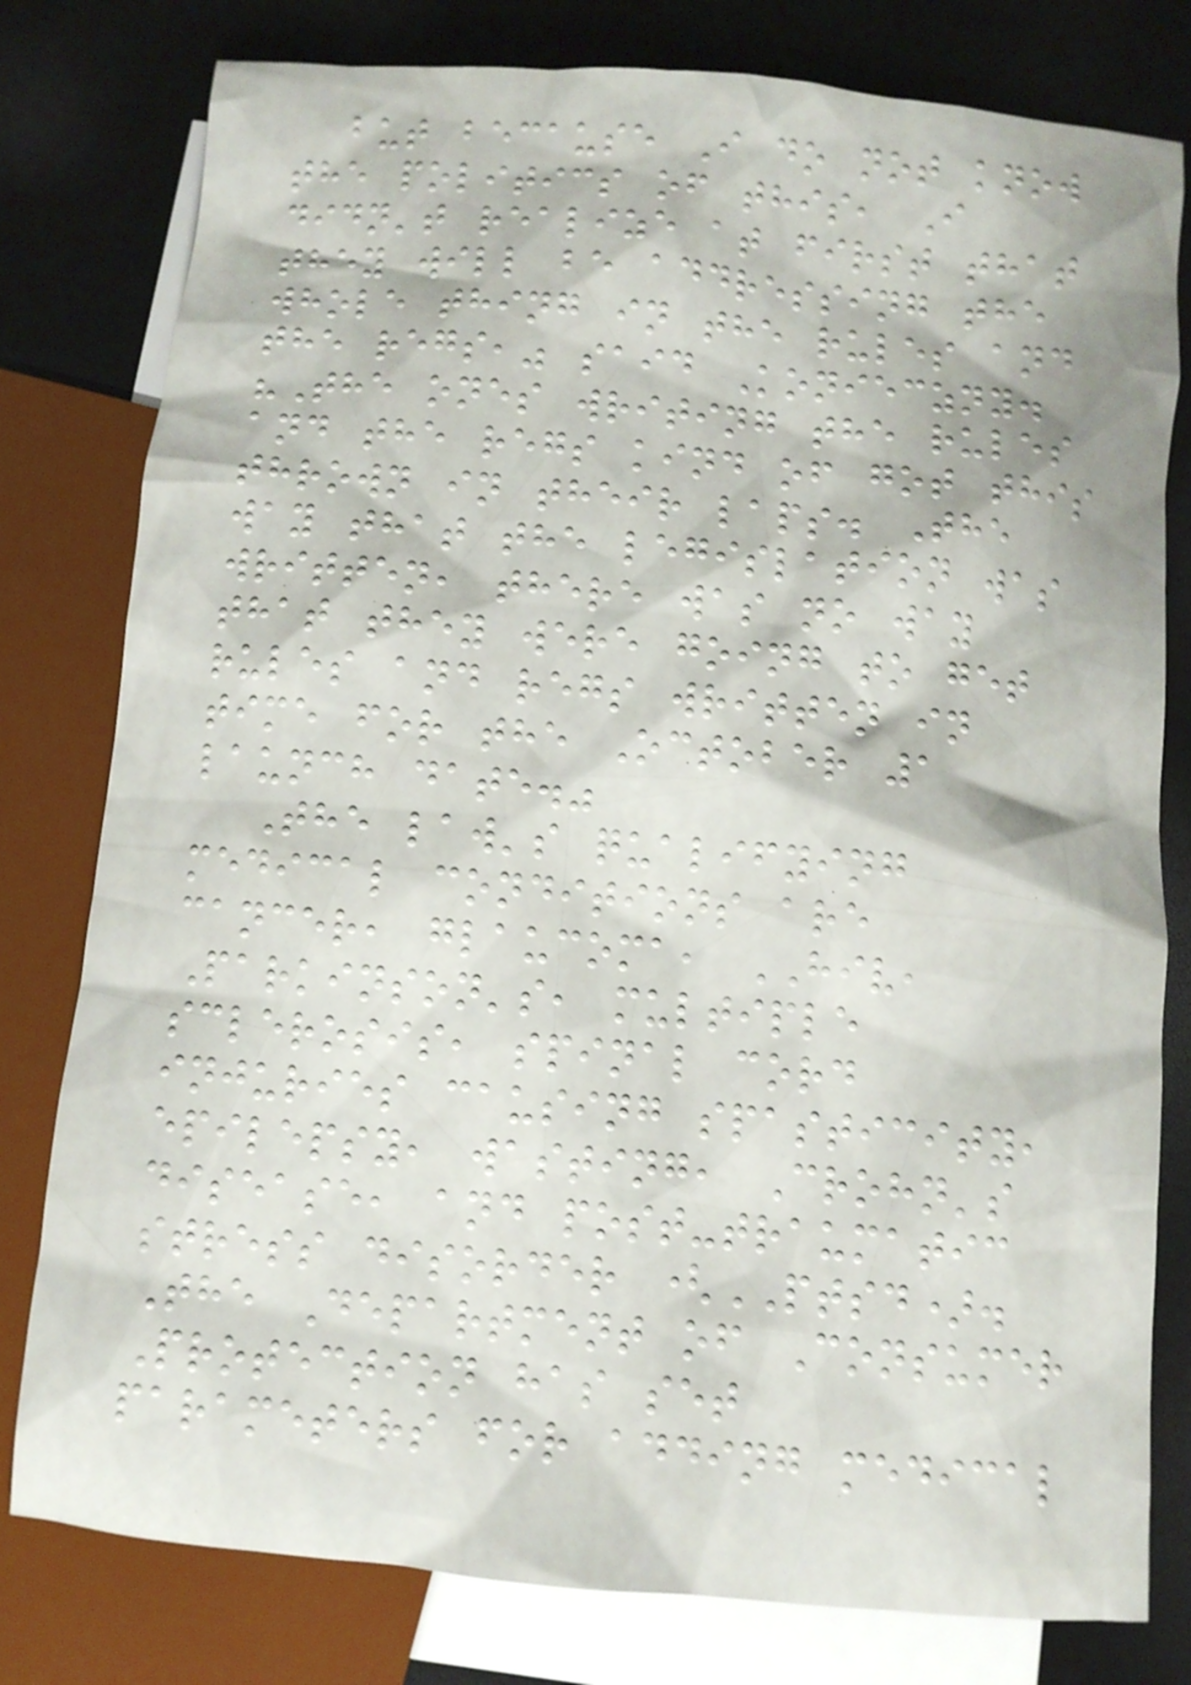but because I do not know
the politics of this, I
didn't realize at first that
they will be addressing the
whole thing in the rules and
the regs," said Konieczny.
"The ones writing the rules
and the regs kind of got this
thrown in their laps. The
way that the legislation was
written, there was no way
that they were going to get
rules and regs written in
time for the October 1
launch date."
The law's qualifying
medical conditions are
cancer, glaucoma, HIV,
Parkinson's, multiple
sclerosis, spinal cord
injuries causing spasticity,
epilepsy, wasting, Crohn's
disease, and post-traumatic
stress disorder (PTSD).
The Department of Consumer
Protection has set
parameters for adding medical
